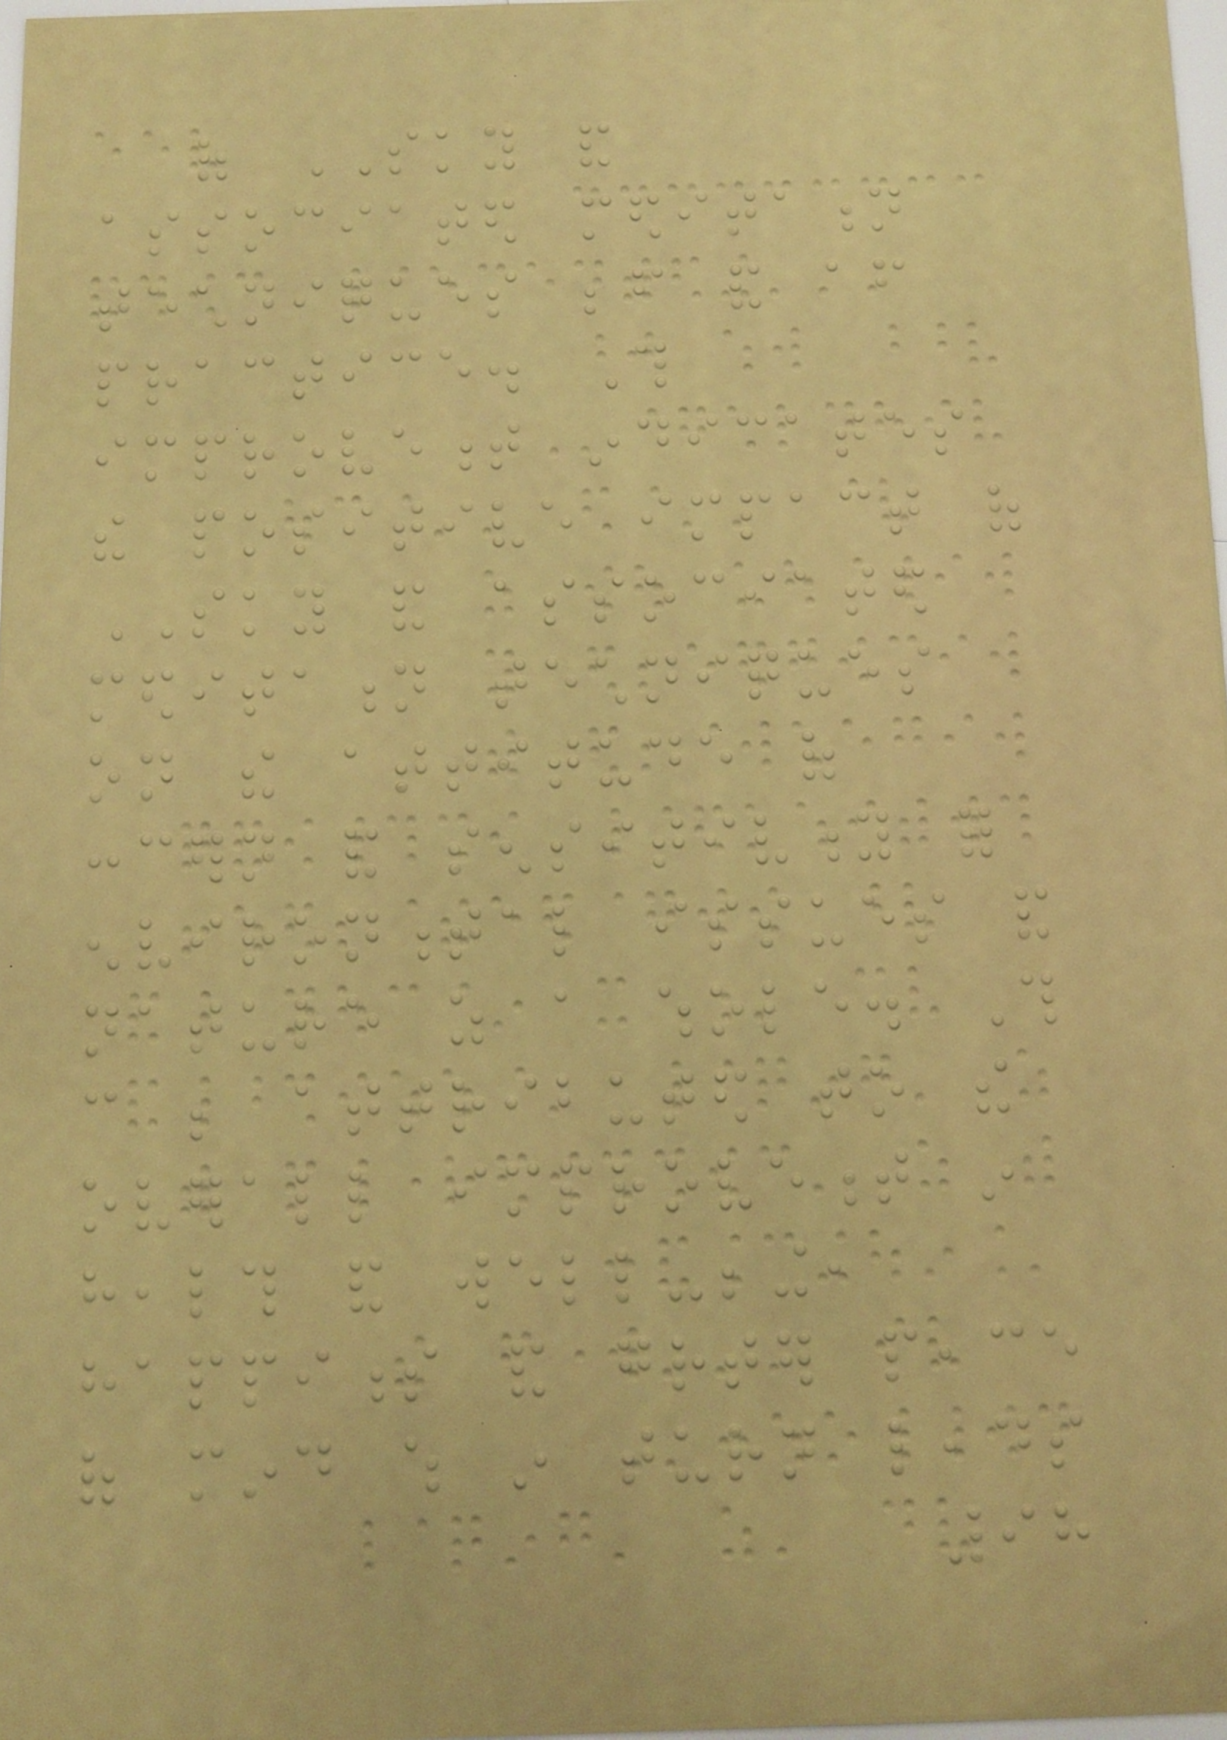of SKY and
associated meditation
techniques before and after
practice. This
improvement indicates
the positive impact of
SKY and associated
meditation techniques
on the attitude of
concern and sensitivity for
environmental issues and
nature as a whole. This
can be attributed to the
overall improvement in
health and well-being,
happiness and greater peace
of mind which in turn leads
98
